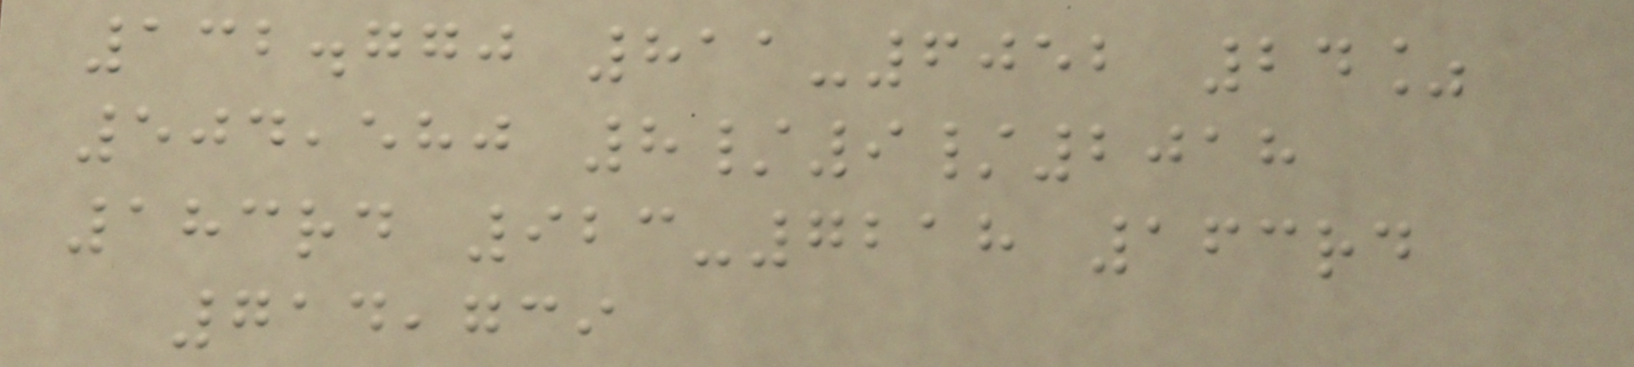132.770 811-6052 24%
504,580 8/9/2018
183rd 923-7218 163rd
714,739
